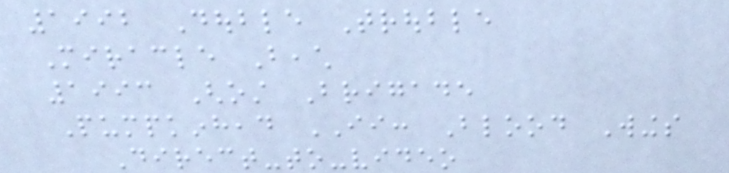1992 Double Trouble
Miracle Beach
1993 Ghost Brigade
Pumpkinhead II: Blood Wings
Direct-to-video
